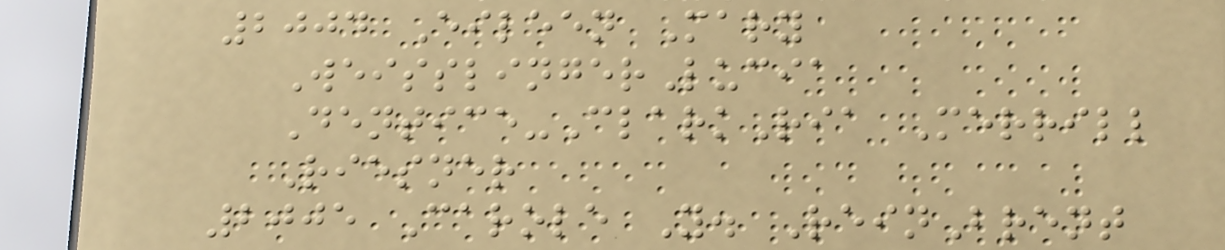2004 Eileen Mary
WeisslingerLucia
Dentice-ClarkRia Merrill
Riesner
2005 Carole Y. ReinBrent
